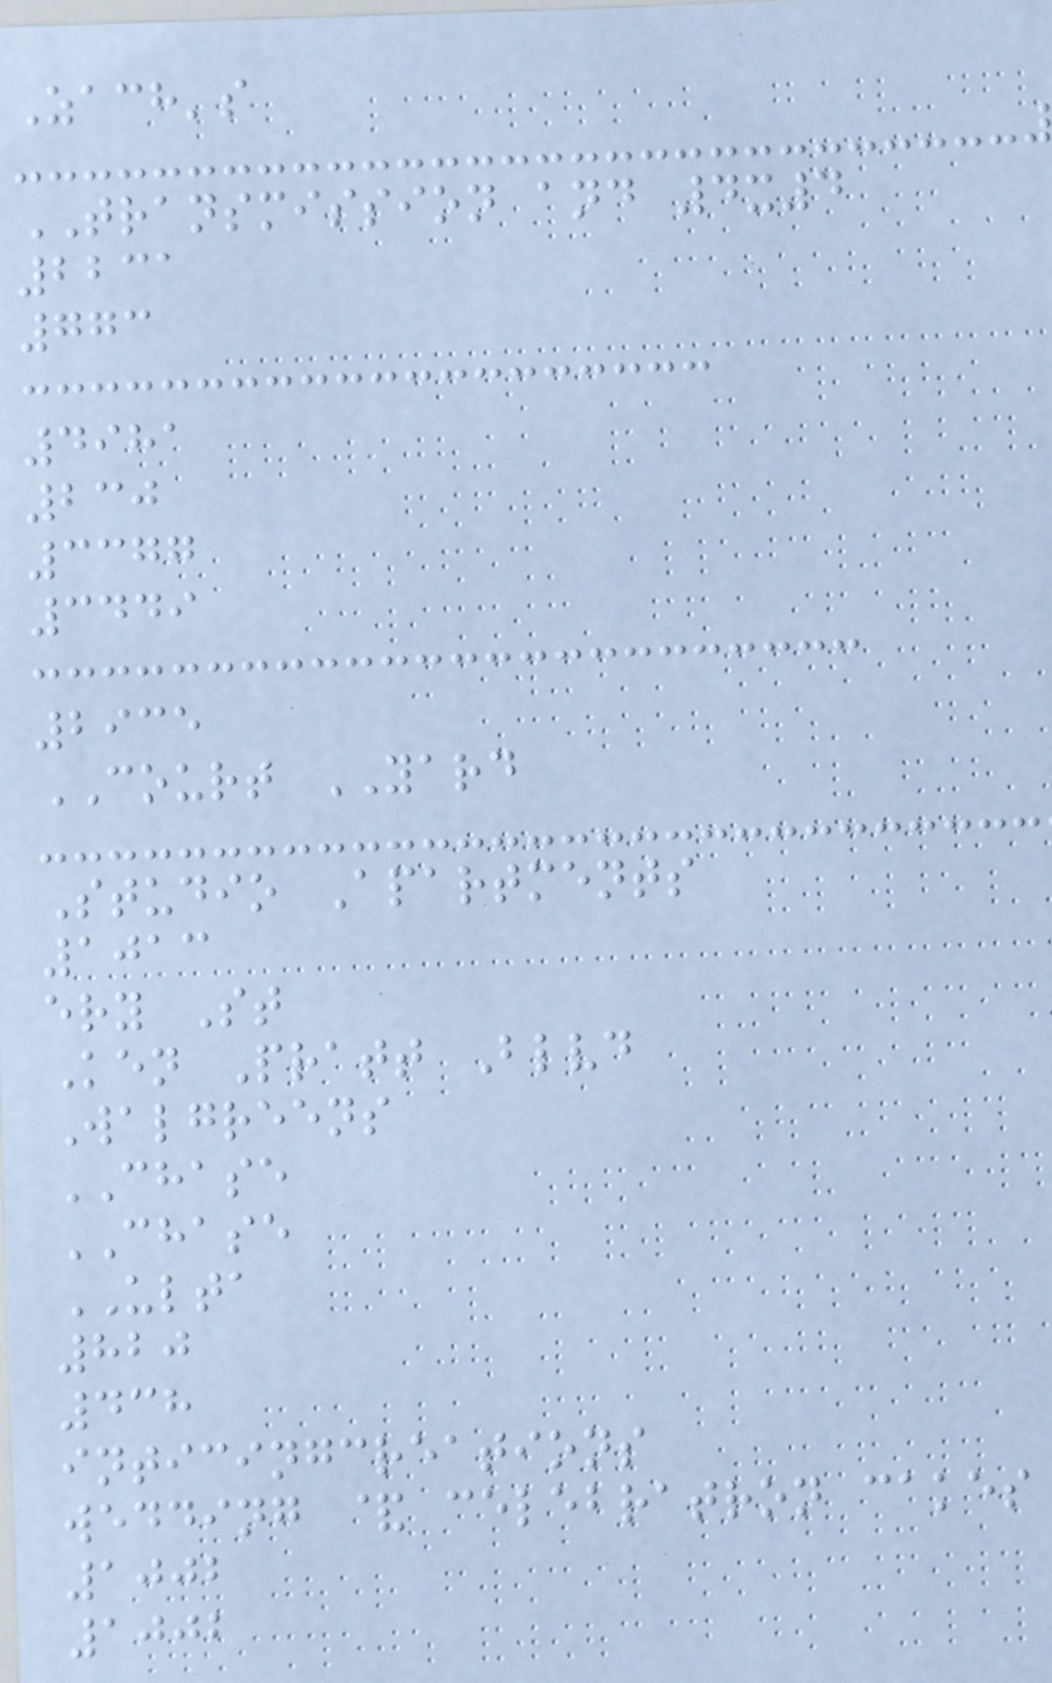Zach's
TRANSMISSION and 4x4
2231
773
4981
230
3377
3449
2935
COURT YARD
Studio Apartments
1013
ery St
Ken Pratt Blvd
Walgreens
CHASE
CHASE
ULTA
820
438
inticingcreations
wedding & celebratron cakes
1002
1002
